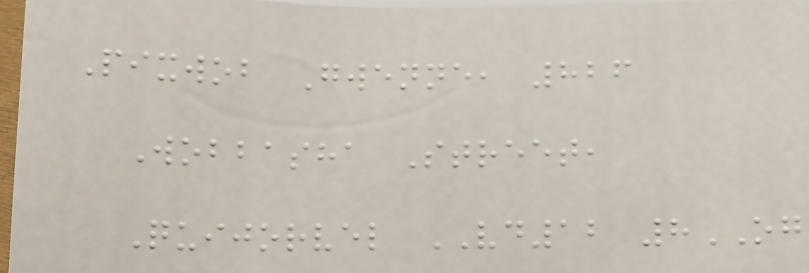Pixwob Gwenne, 826
Wobbasha Street,
Quijorvel VD12 8OG
